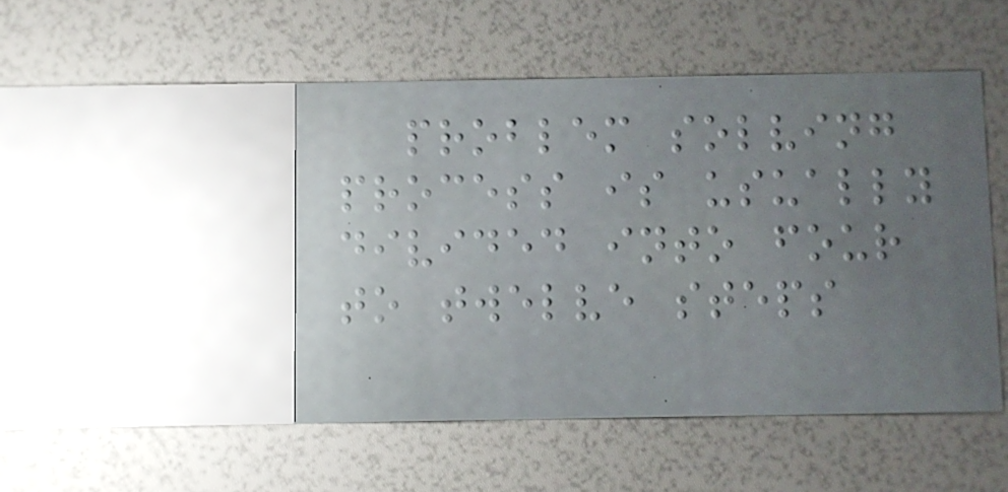problem solving
process is usually
divided into four
to twelve steps
